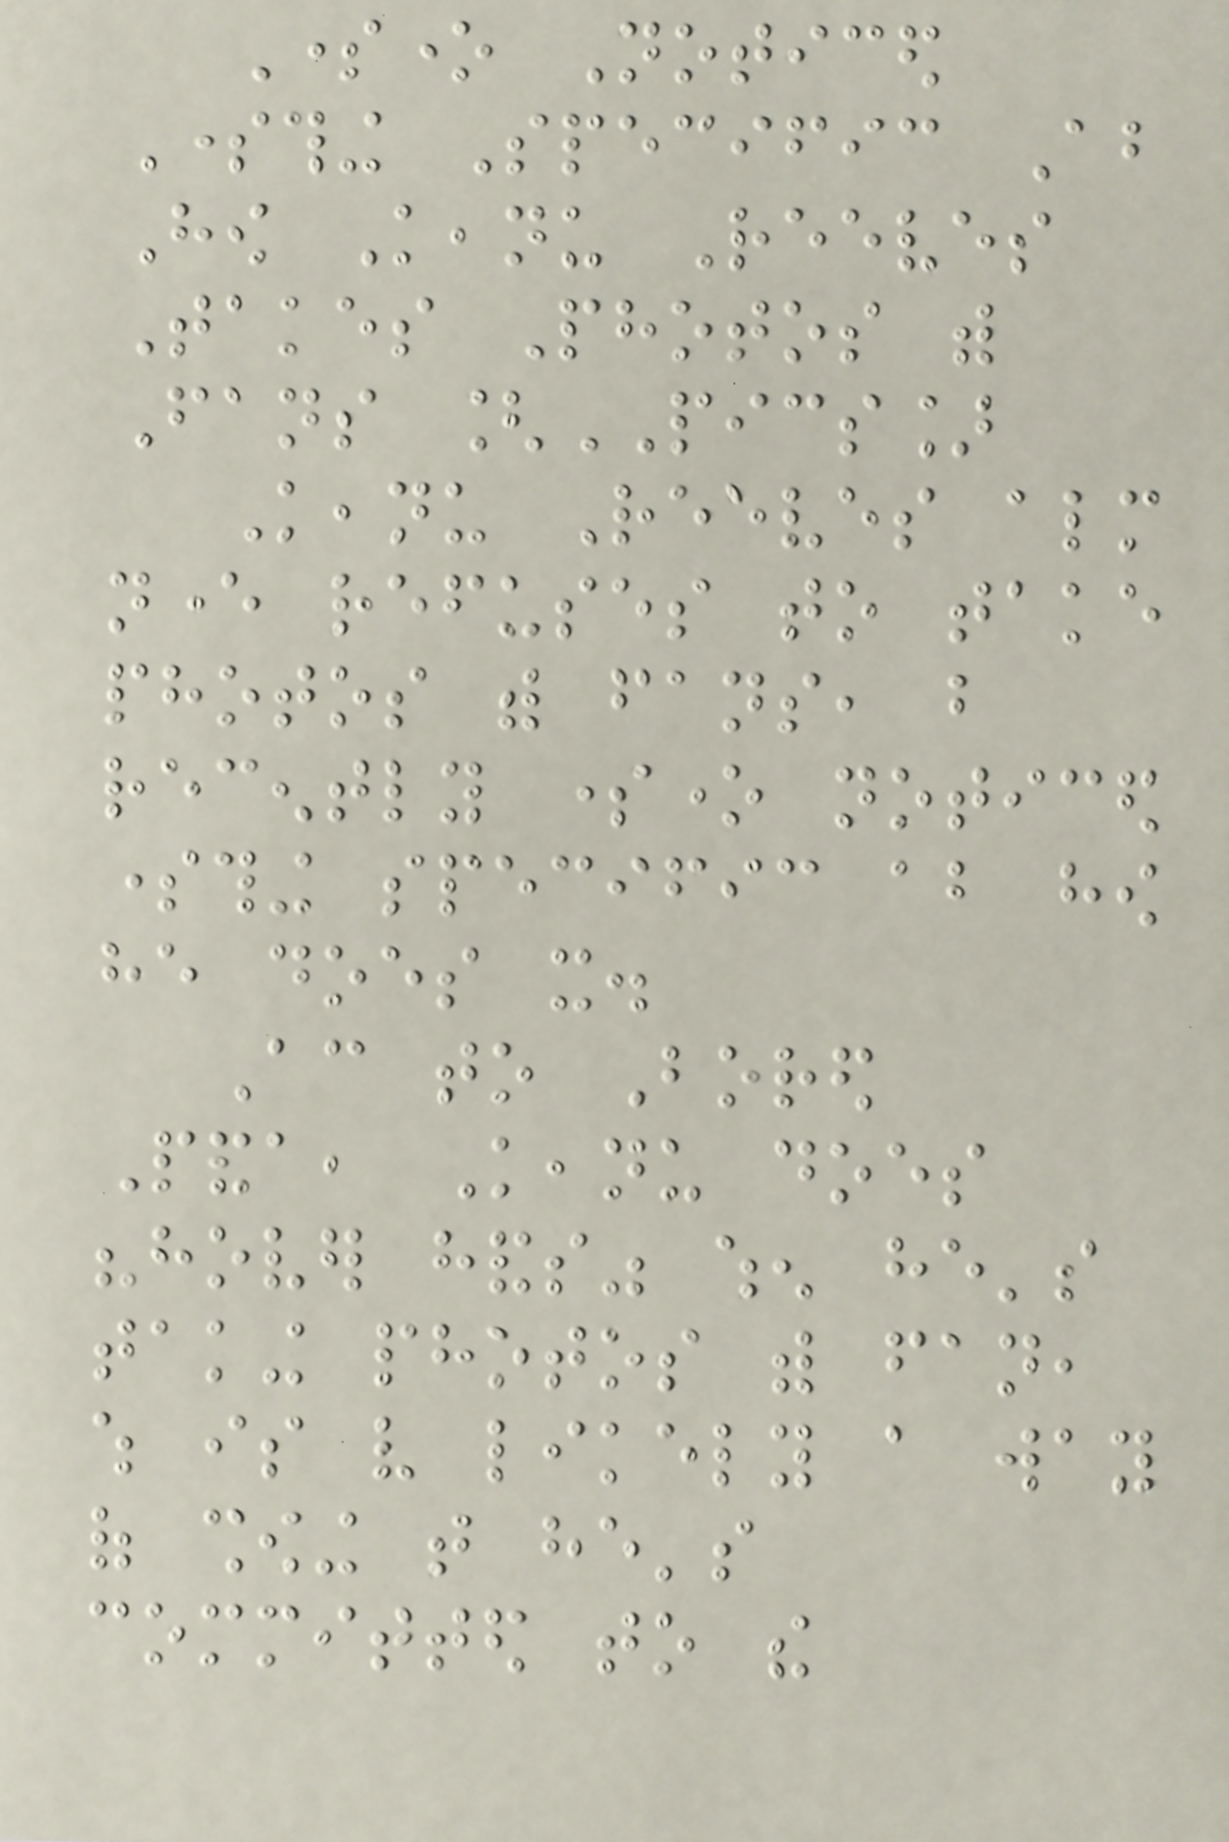Someone Noticed
Something Specific About
How Keanu Reeves
Takes Photos with
Fans [PICS]
Keanu Reeves almost
never refuses to take
photos with fans, but
recently someone noticed
something specific about how
he does it.
According to Bored
Panda, Keanu does
"hover hands" when he's
taking photos with fan,
which is very likely a way
of showing that he's
committed to the
